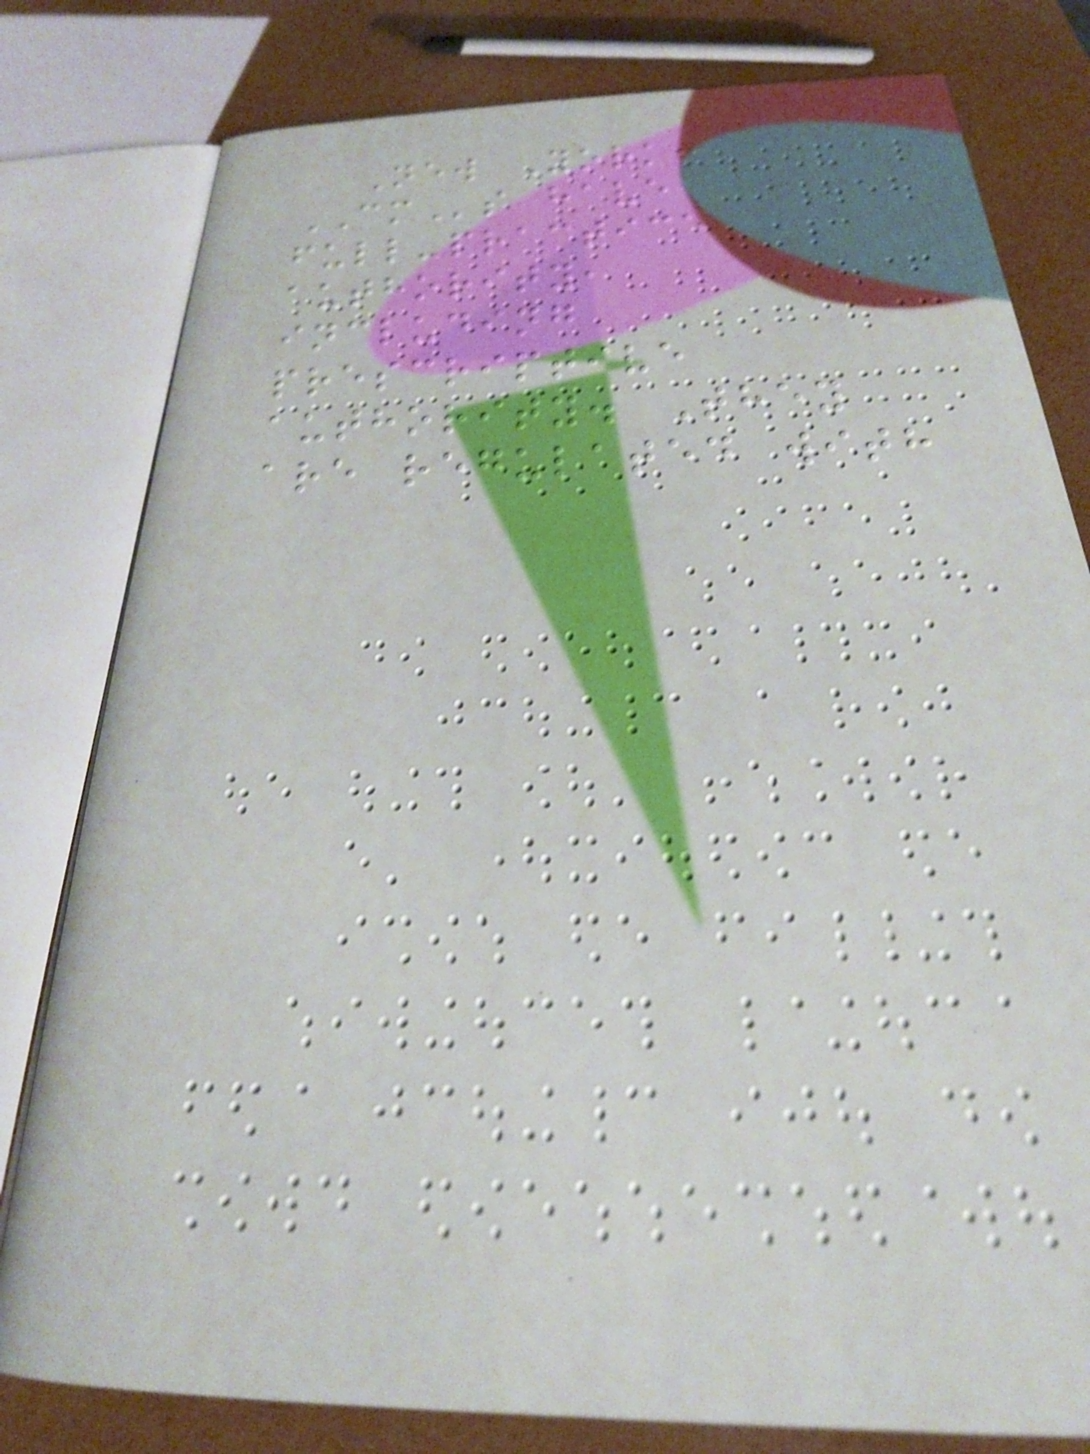New York:
CMs have
full-practice
authority,
including
prescriptive
authority. They
are regulated with
